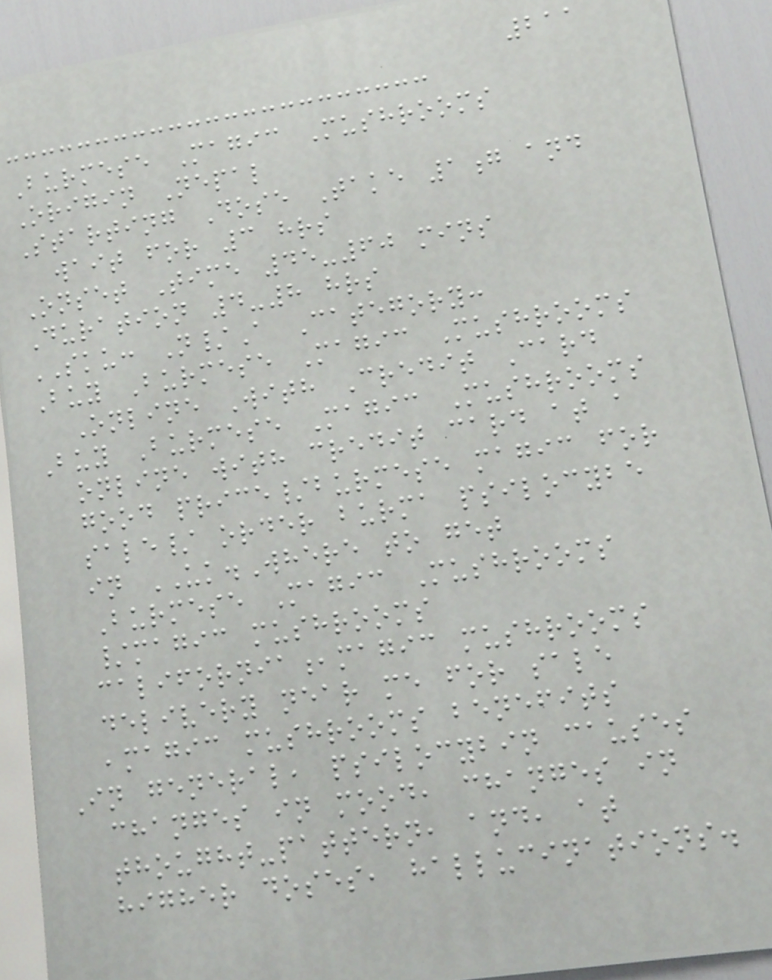211
Burmese Magic Mushrooms
Origin Nepal
Starting Dose Take 1g and
wait for 3 hrs
Onset Time 45-60 mins
Duration 4-8 hrs
SKU: N/A Category:
Buy Burmese Magic Mushrooms
Online With Credit Card
Buy Burmese Magic Mushrooms
online with credit card at a
good price/burmese magic for
sale/ order burma psilocybe
in UK.Where to get
Burmese Magic Mushrooms
/magic mushrooms
california,magic mushrooms
delivery near me for sale
,magic mushrooms benefits
In general, psilocybin causes
changes in mood, changes in
thought-pattern, and, at
higher doses, hallucinations.
